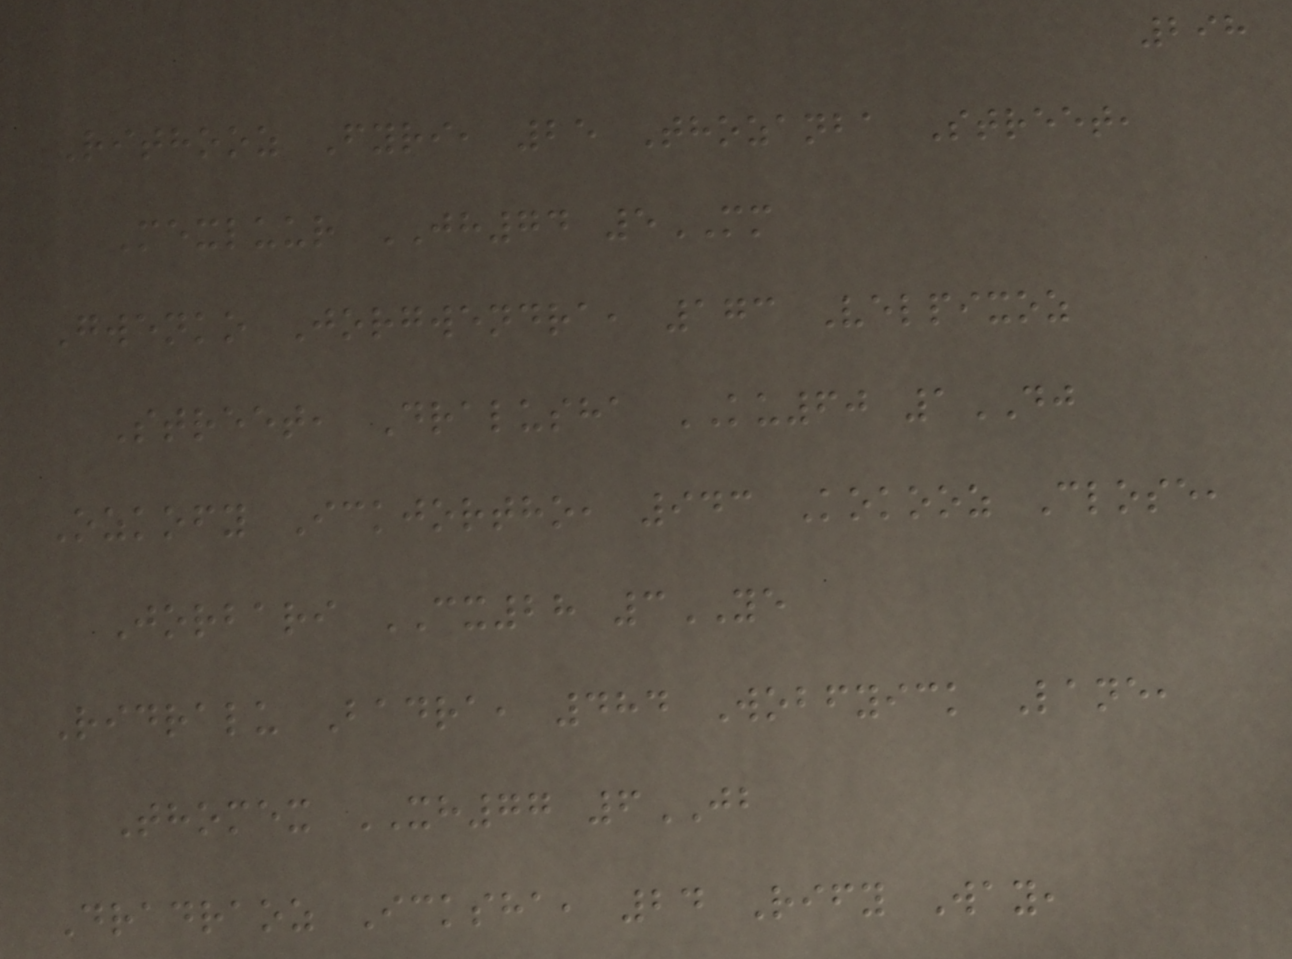298
Rithooz Fyri, 25 Thozanba Street,
Mexluur JH74 5MM
Gwenko Jorgwendra, 173 Velpixoz
Street, Dralusha KU60 1DJ
Ozkofy Ickjortho, 943 Kokooz Close,
Jorbari CX28 3YE
Ridralu Badra, 484 Wobfyick Lane,
Thomex XH77 6JB
Dradraoz Icksha, 24 Rify Way,
